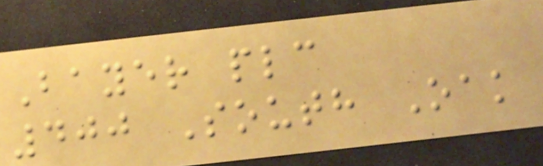Bayer plc
400 South Oak
